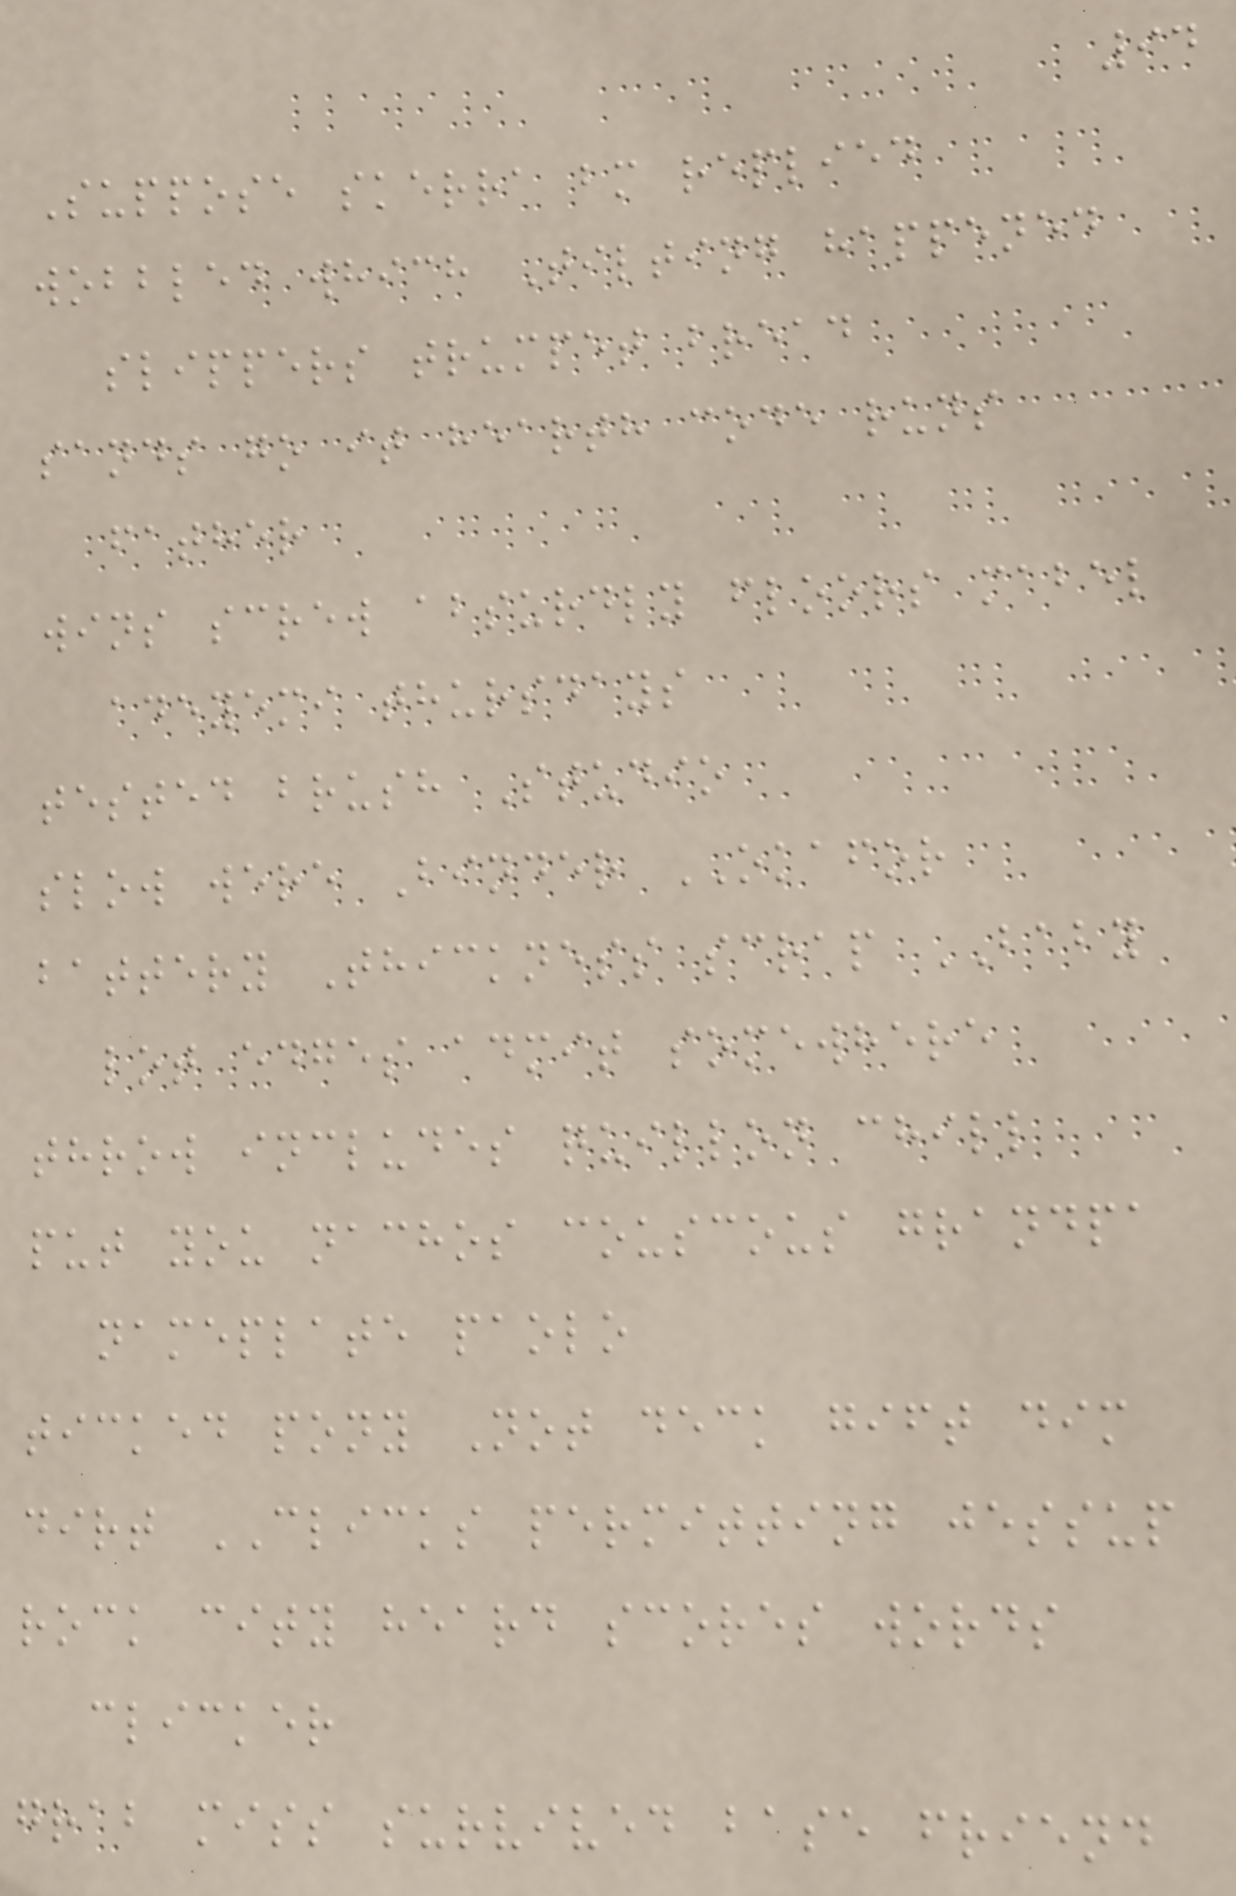94
Suppose skerra bm replied
wobbled which Tilting happened
slippers trumpet bread
sands go it hearth code runs
father
wins screw absurdly floors mabel
adeyemi thursdays
tested brush Studio
slow were Binder OKAFOR
battery Thickness scrap BABY
lot edges admit somewhere
throw includes quillon chill
put you nachos couscous grandpa
nameplate paolo
ticked pony Not deck gift dim
dirt CLICKS permitting jessup
rock city heard scores words
clicker
grab miss survived base friend
